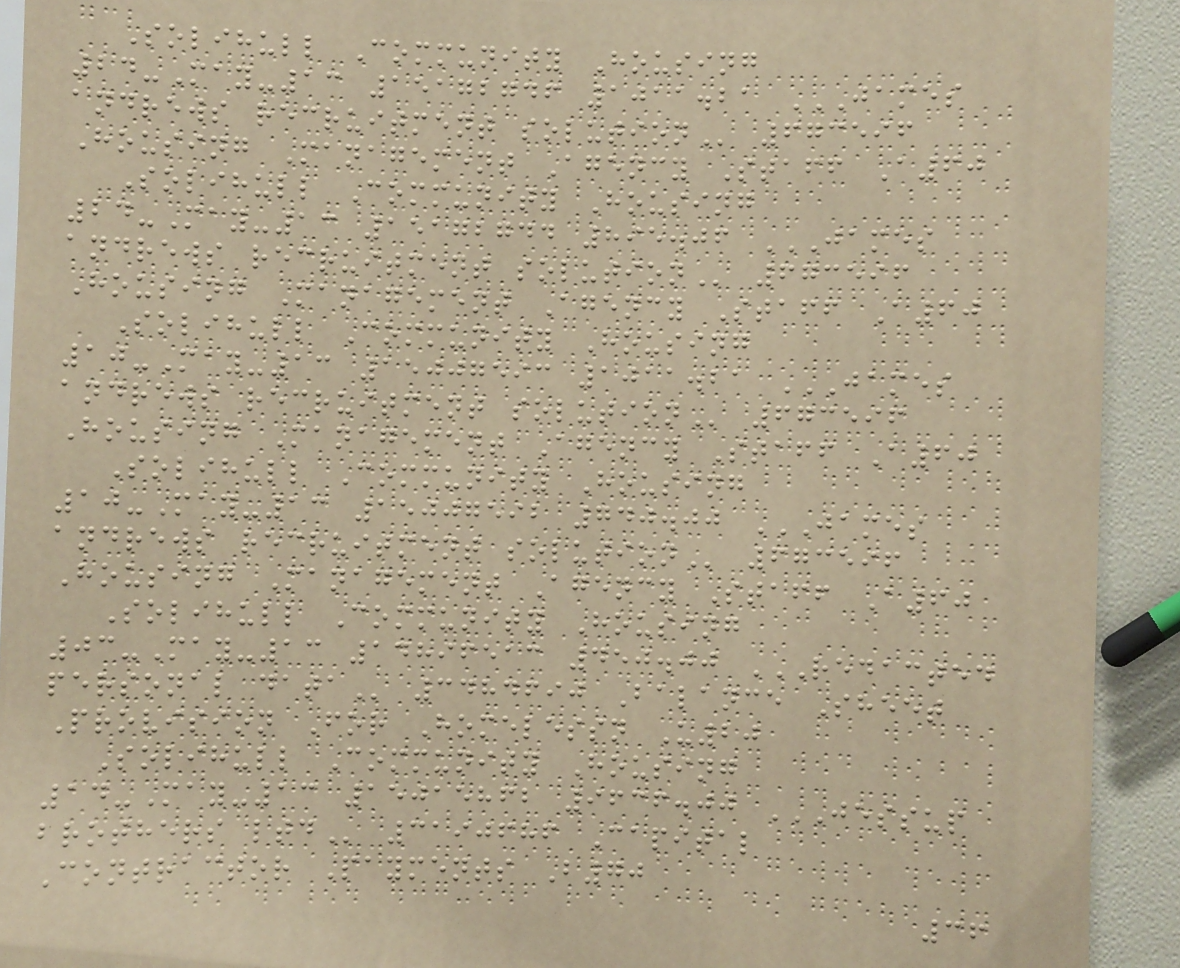Solihull Community Housing
24-May-13 15172746 1011.21 JAMES
ANDREWS RECRUITMENT SOLUTION 673596
Housing Management Agency Staff A60
Solihull Community Housing
24-May-13 15172744 895.06 JAMES
ANDREWS RECRUITMENT SOLUTION 673596
Housing Management Agency Staff A60
Solihull Community Housing
10-May-13 15007593 1011.21 JAMES
ANDREWS RECRUITMENT SOLUTION 673596
Housing Management Agency Staff A60
Solihull Community Housing
10-May-13 15007592 740.00 JAMES
ANDREWS RECRUITMENT SOLUTION 673596
Housing Management Agency Staff A60
Solihull Community Housing
03-May-13 14896513 450.00 REDACTED
PERSONAL DATA 3484690 Balance Sheet
Provision For Homelessn U20
Solihull Community Housing
14-May-13 15015862 9636.00 JESSUP
BROTHERS LTD 3190686 Capital
Contractor Payments B70
36
